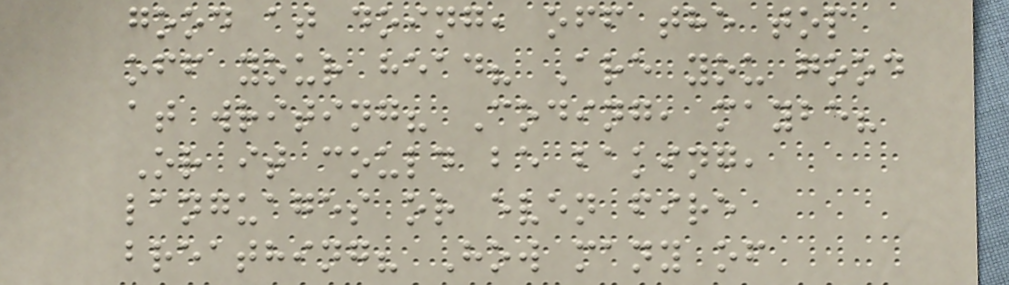good at doing, off the top
off your head? Are you good
at writing? Coding, maybe?
Or it could be baking,
languages or even fire
breathing? How many of
